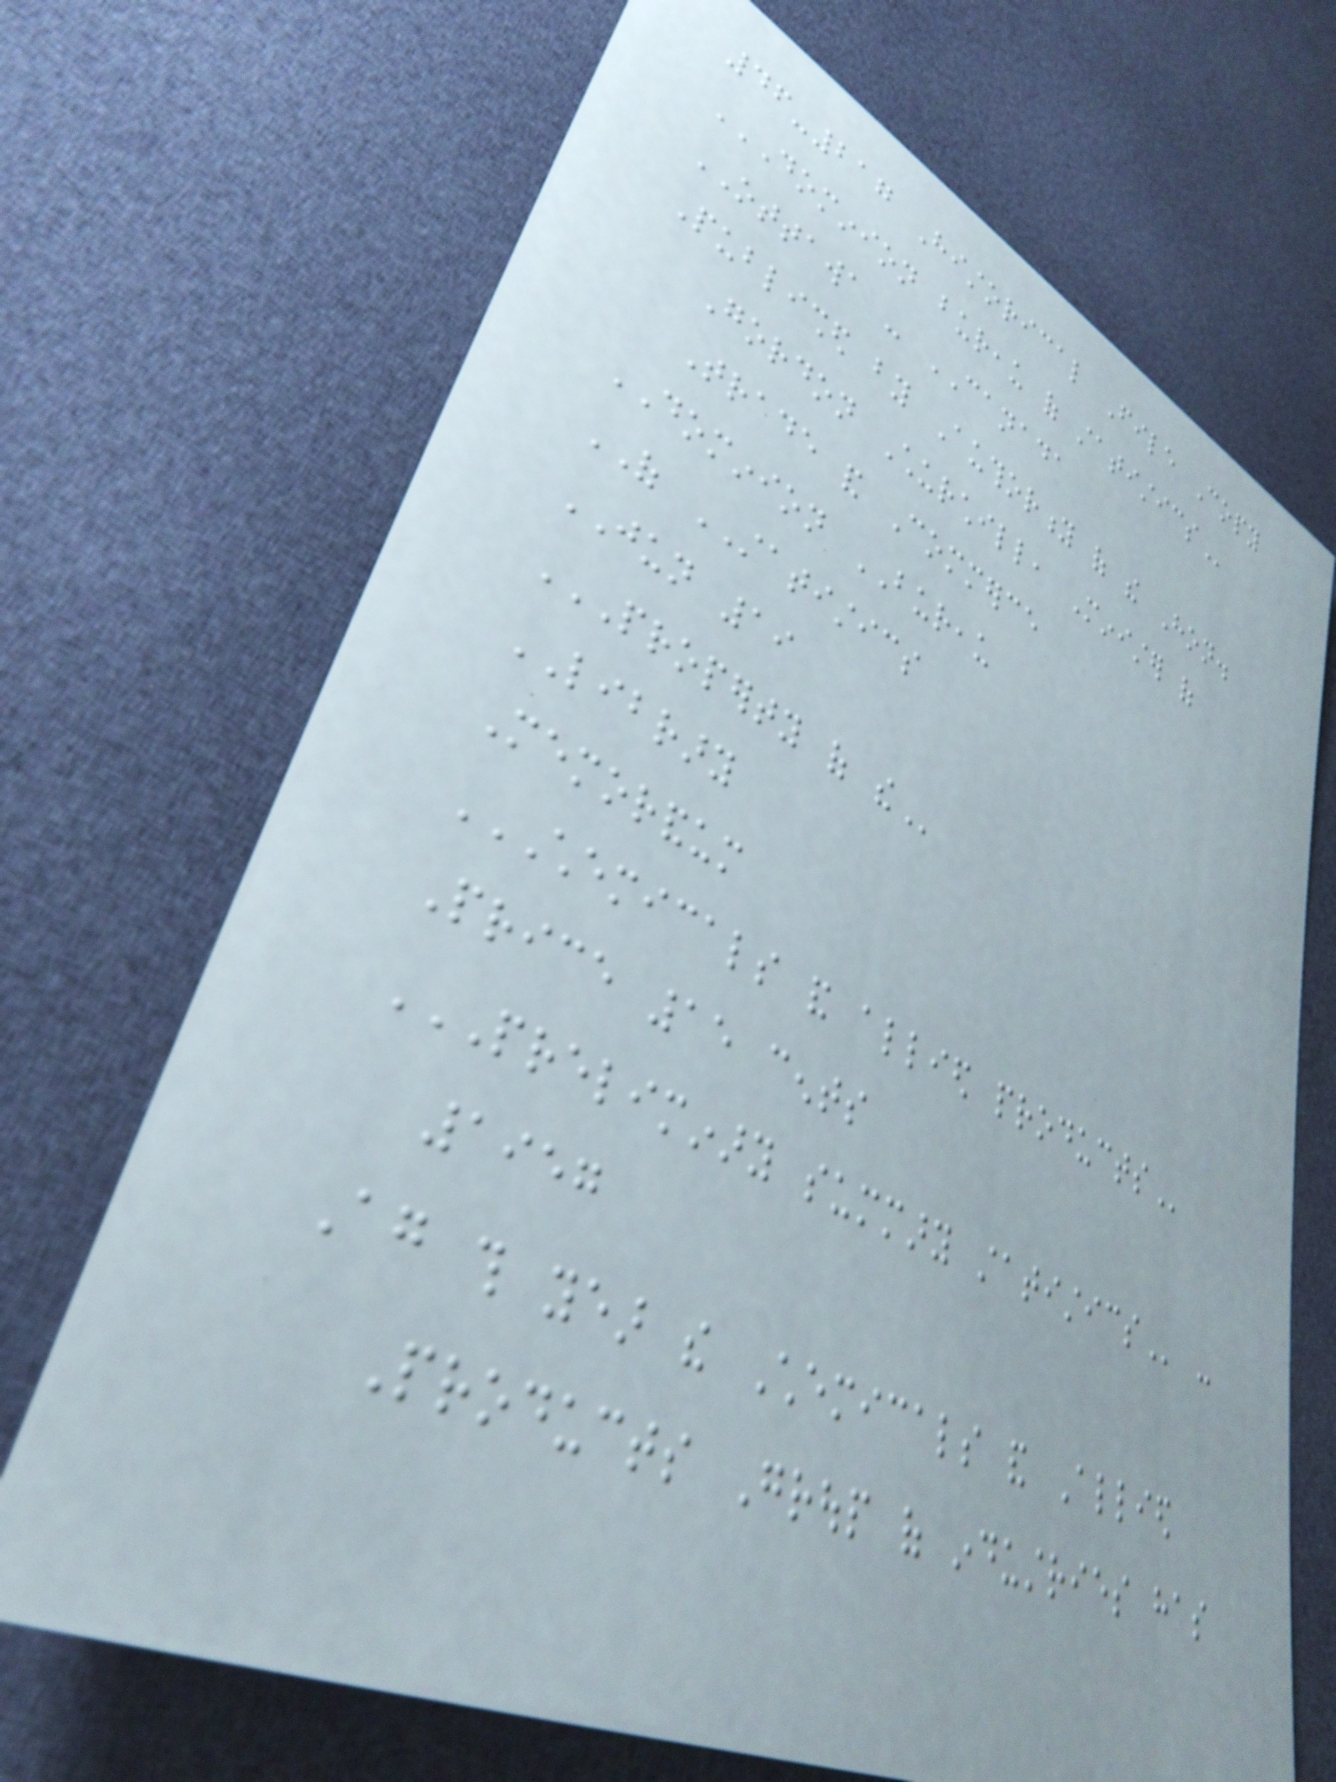46-217 Historical File Copy
DOMINION BUREAU OF STATISTICS
OTTAWA - CANADA
Published by Authority of the Hon.
Gordon Churchill, Minister of
Trade and Commerce
DOMINION BUREAU
OF STATISTICS
JUN 19
PROPERTY OF THE
LIBRARY
Memorandum
CHEMICALS AND ALLIED PRODUCTS
Price 15 cents
PRELIMINARY SUMMARY STATISTICS -
1957
Again this year the Chemicals and Allied
Products Group of industries has
